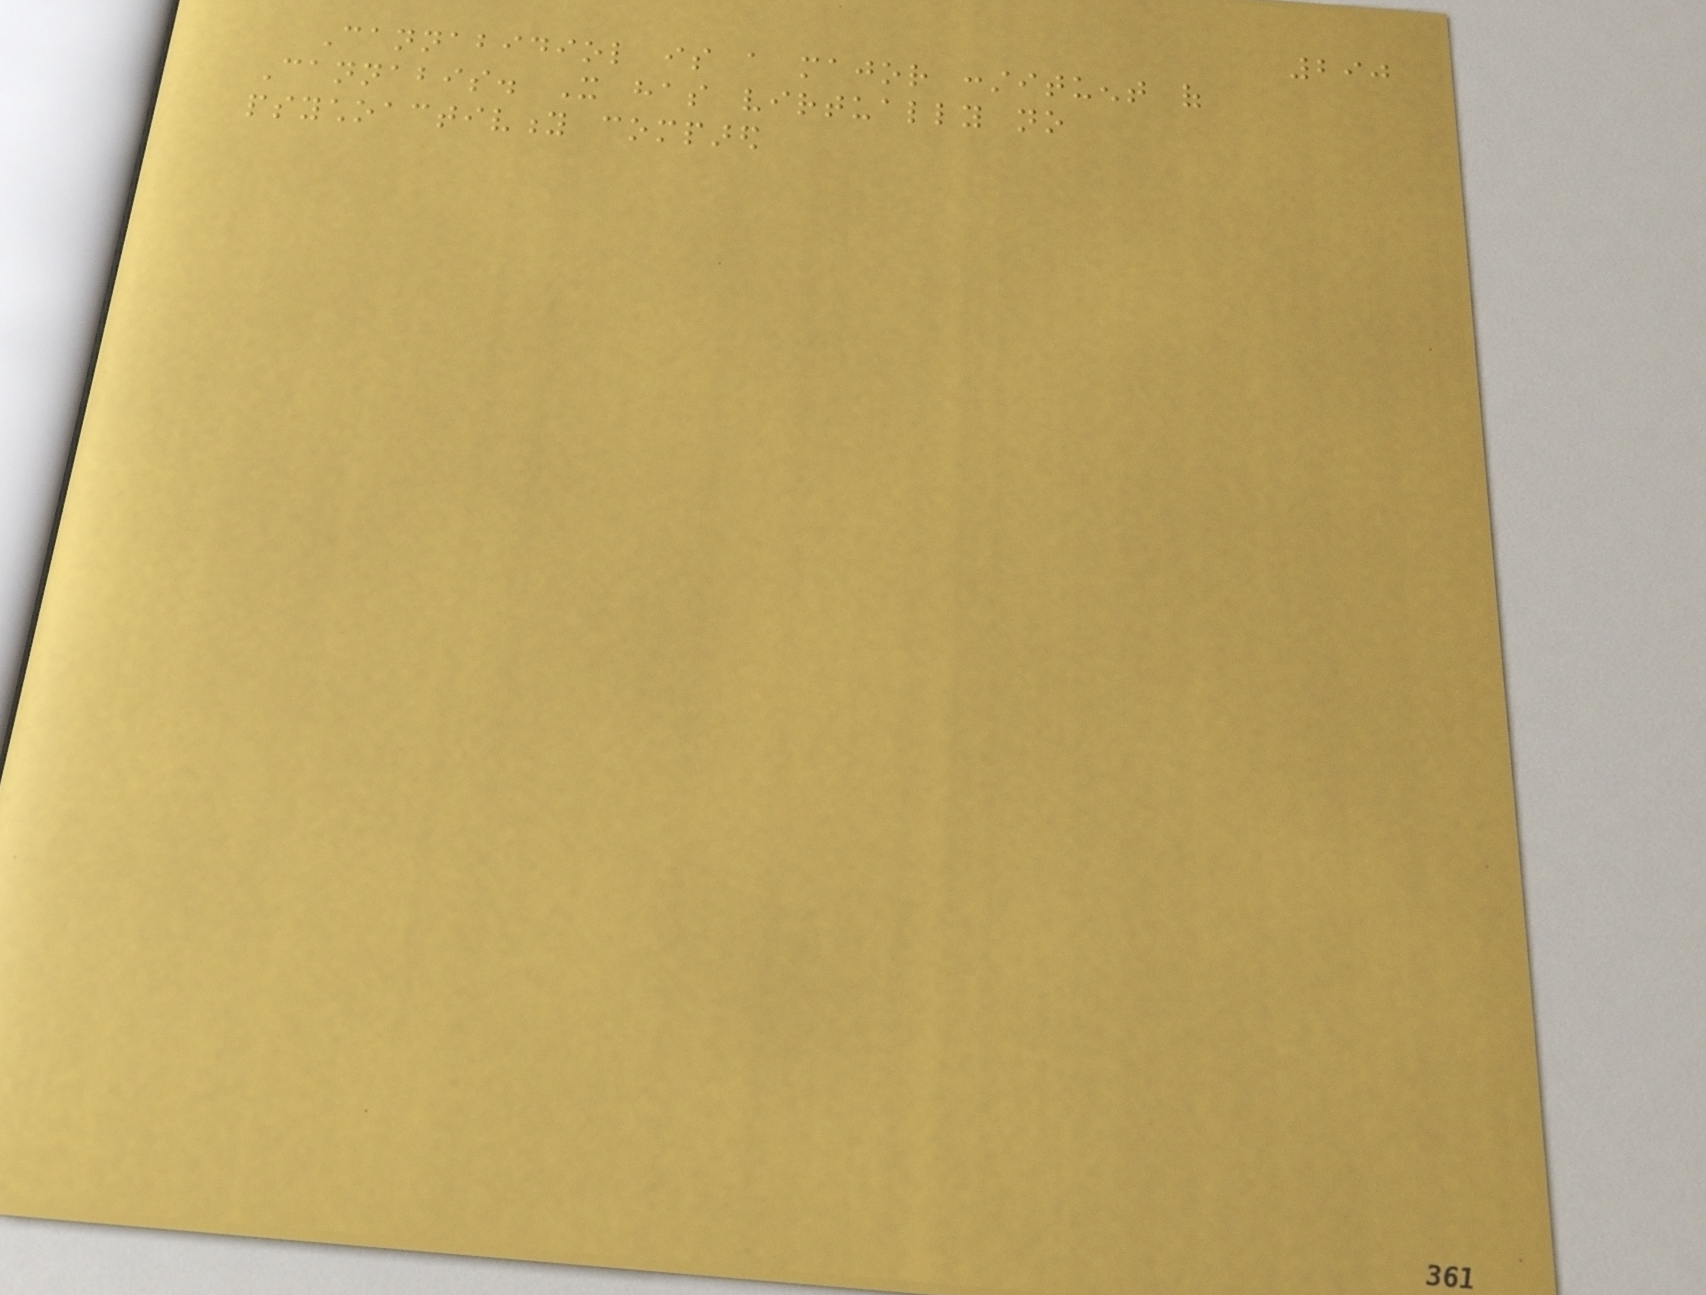290
Cannabidiol is a major constituent of
Cannabis. It has virtually no
psychoactivity compared
